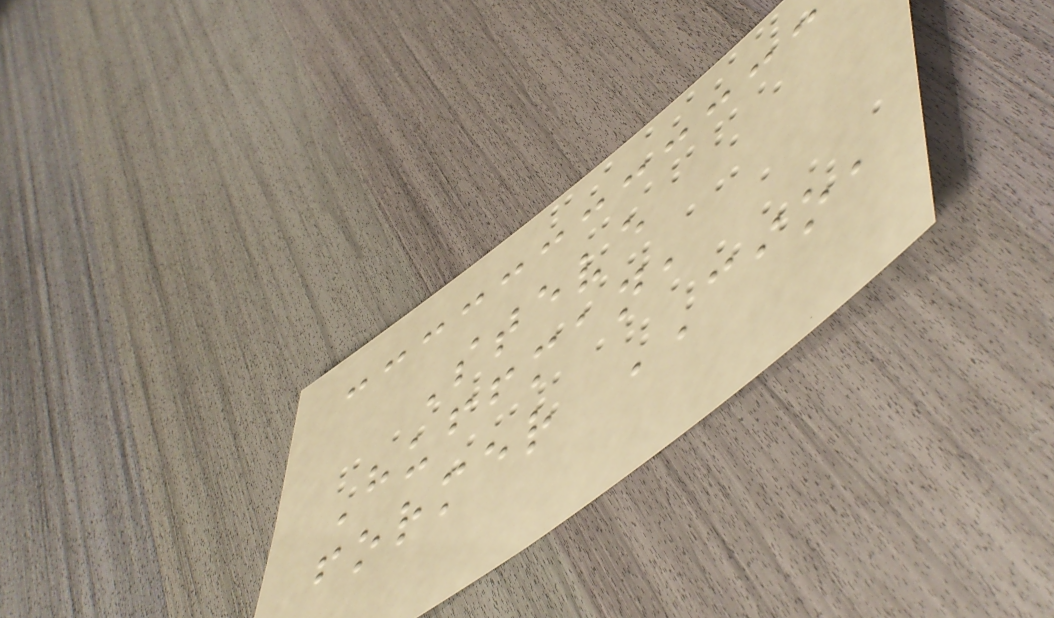Steve
Huffman,
former CIO,
